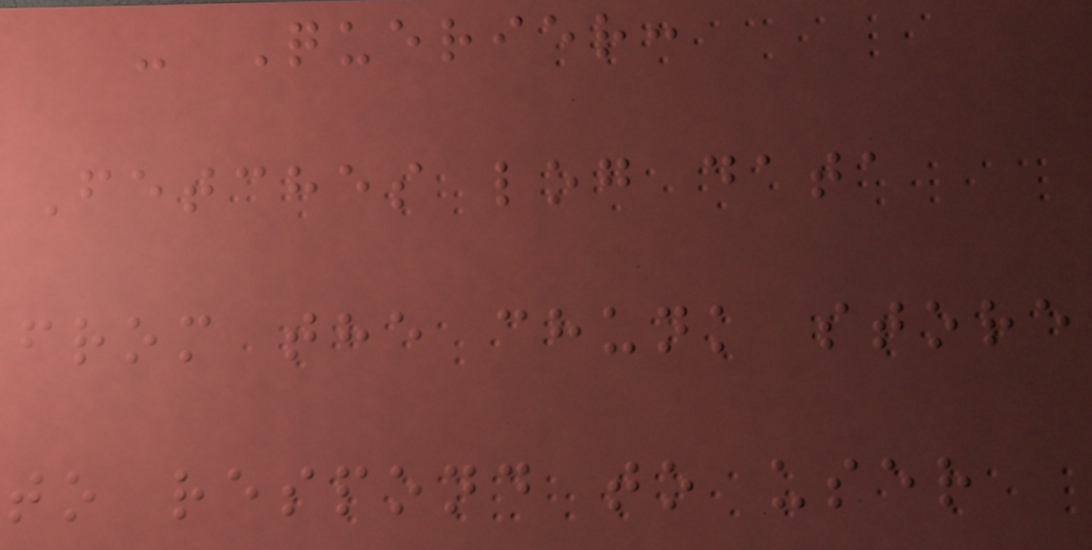- Querier:
Fetches log data
from the chunk store
to respond to user
